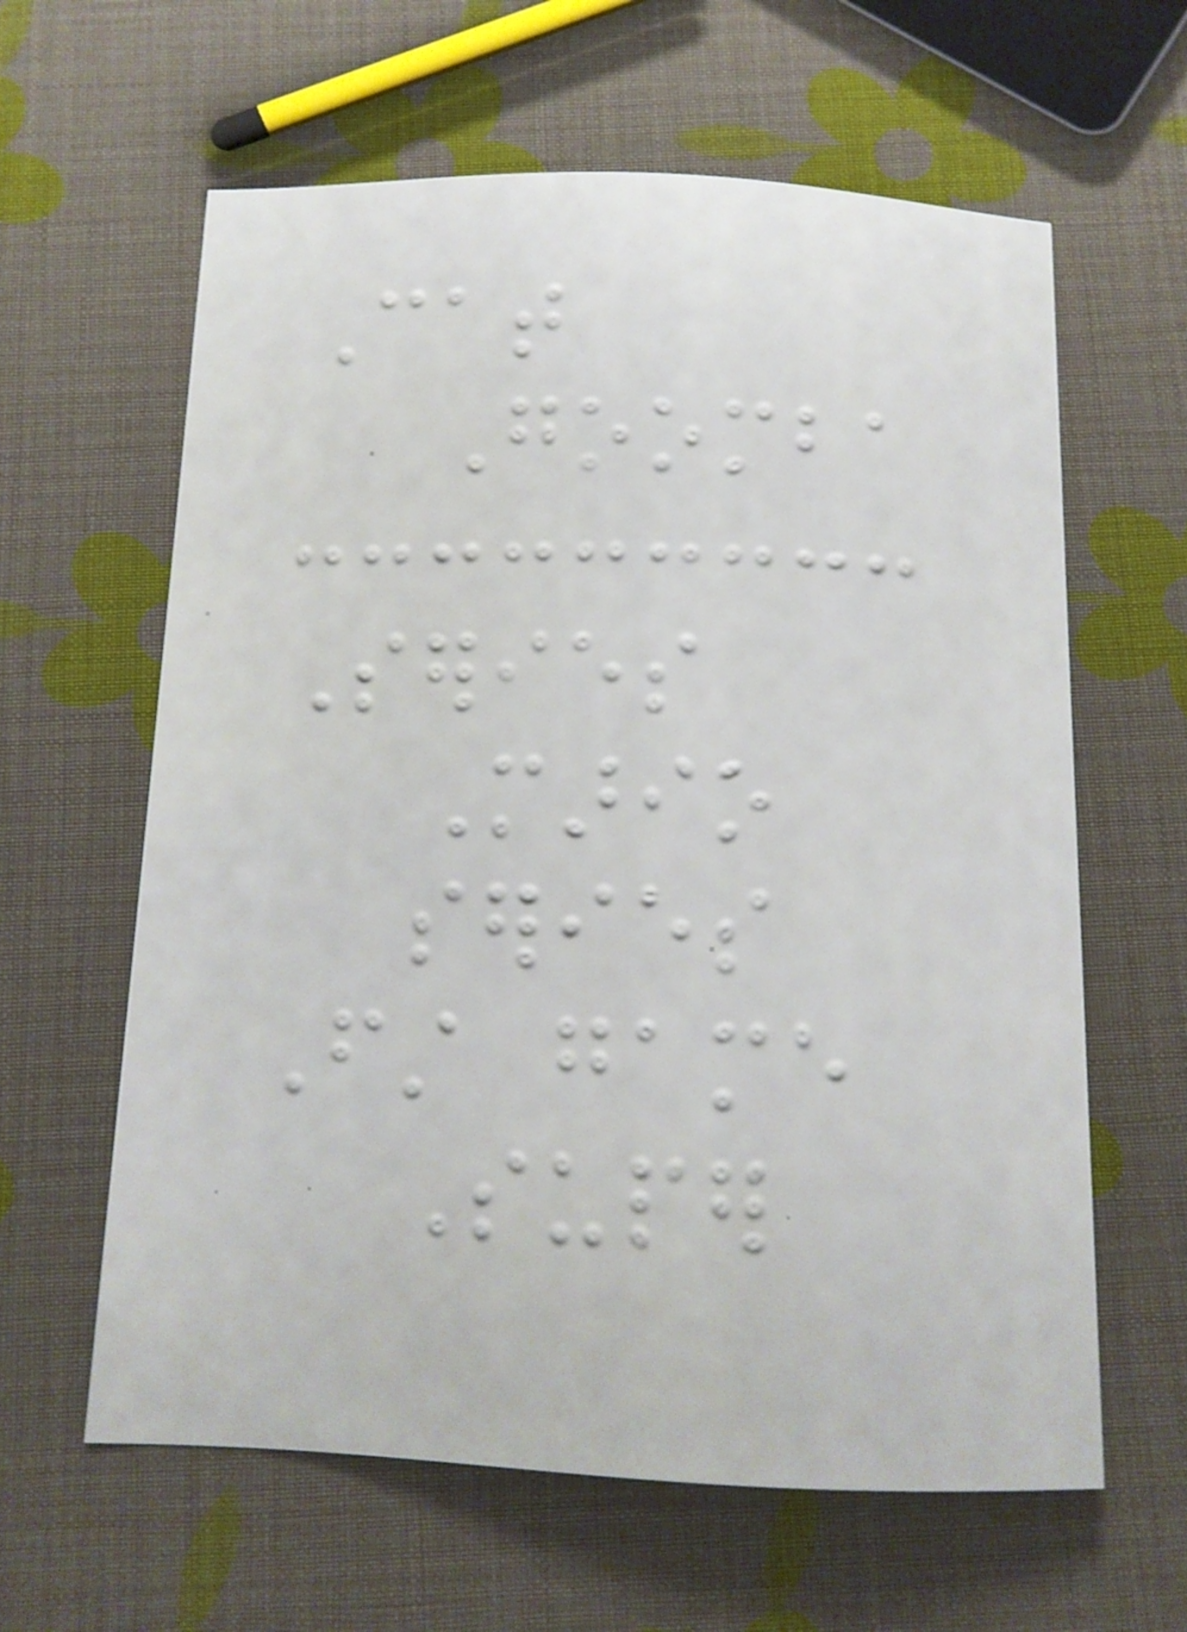Cat
Goomba
Series
Mario
series
First game
Super
